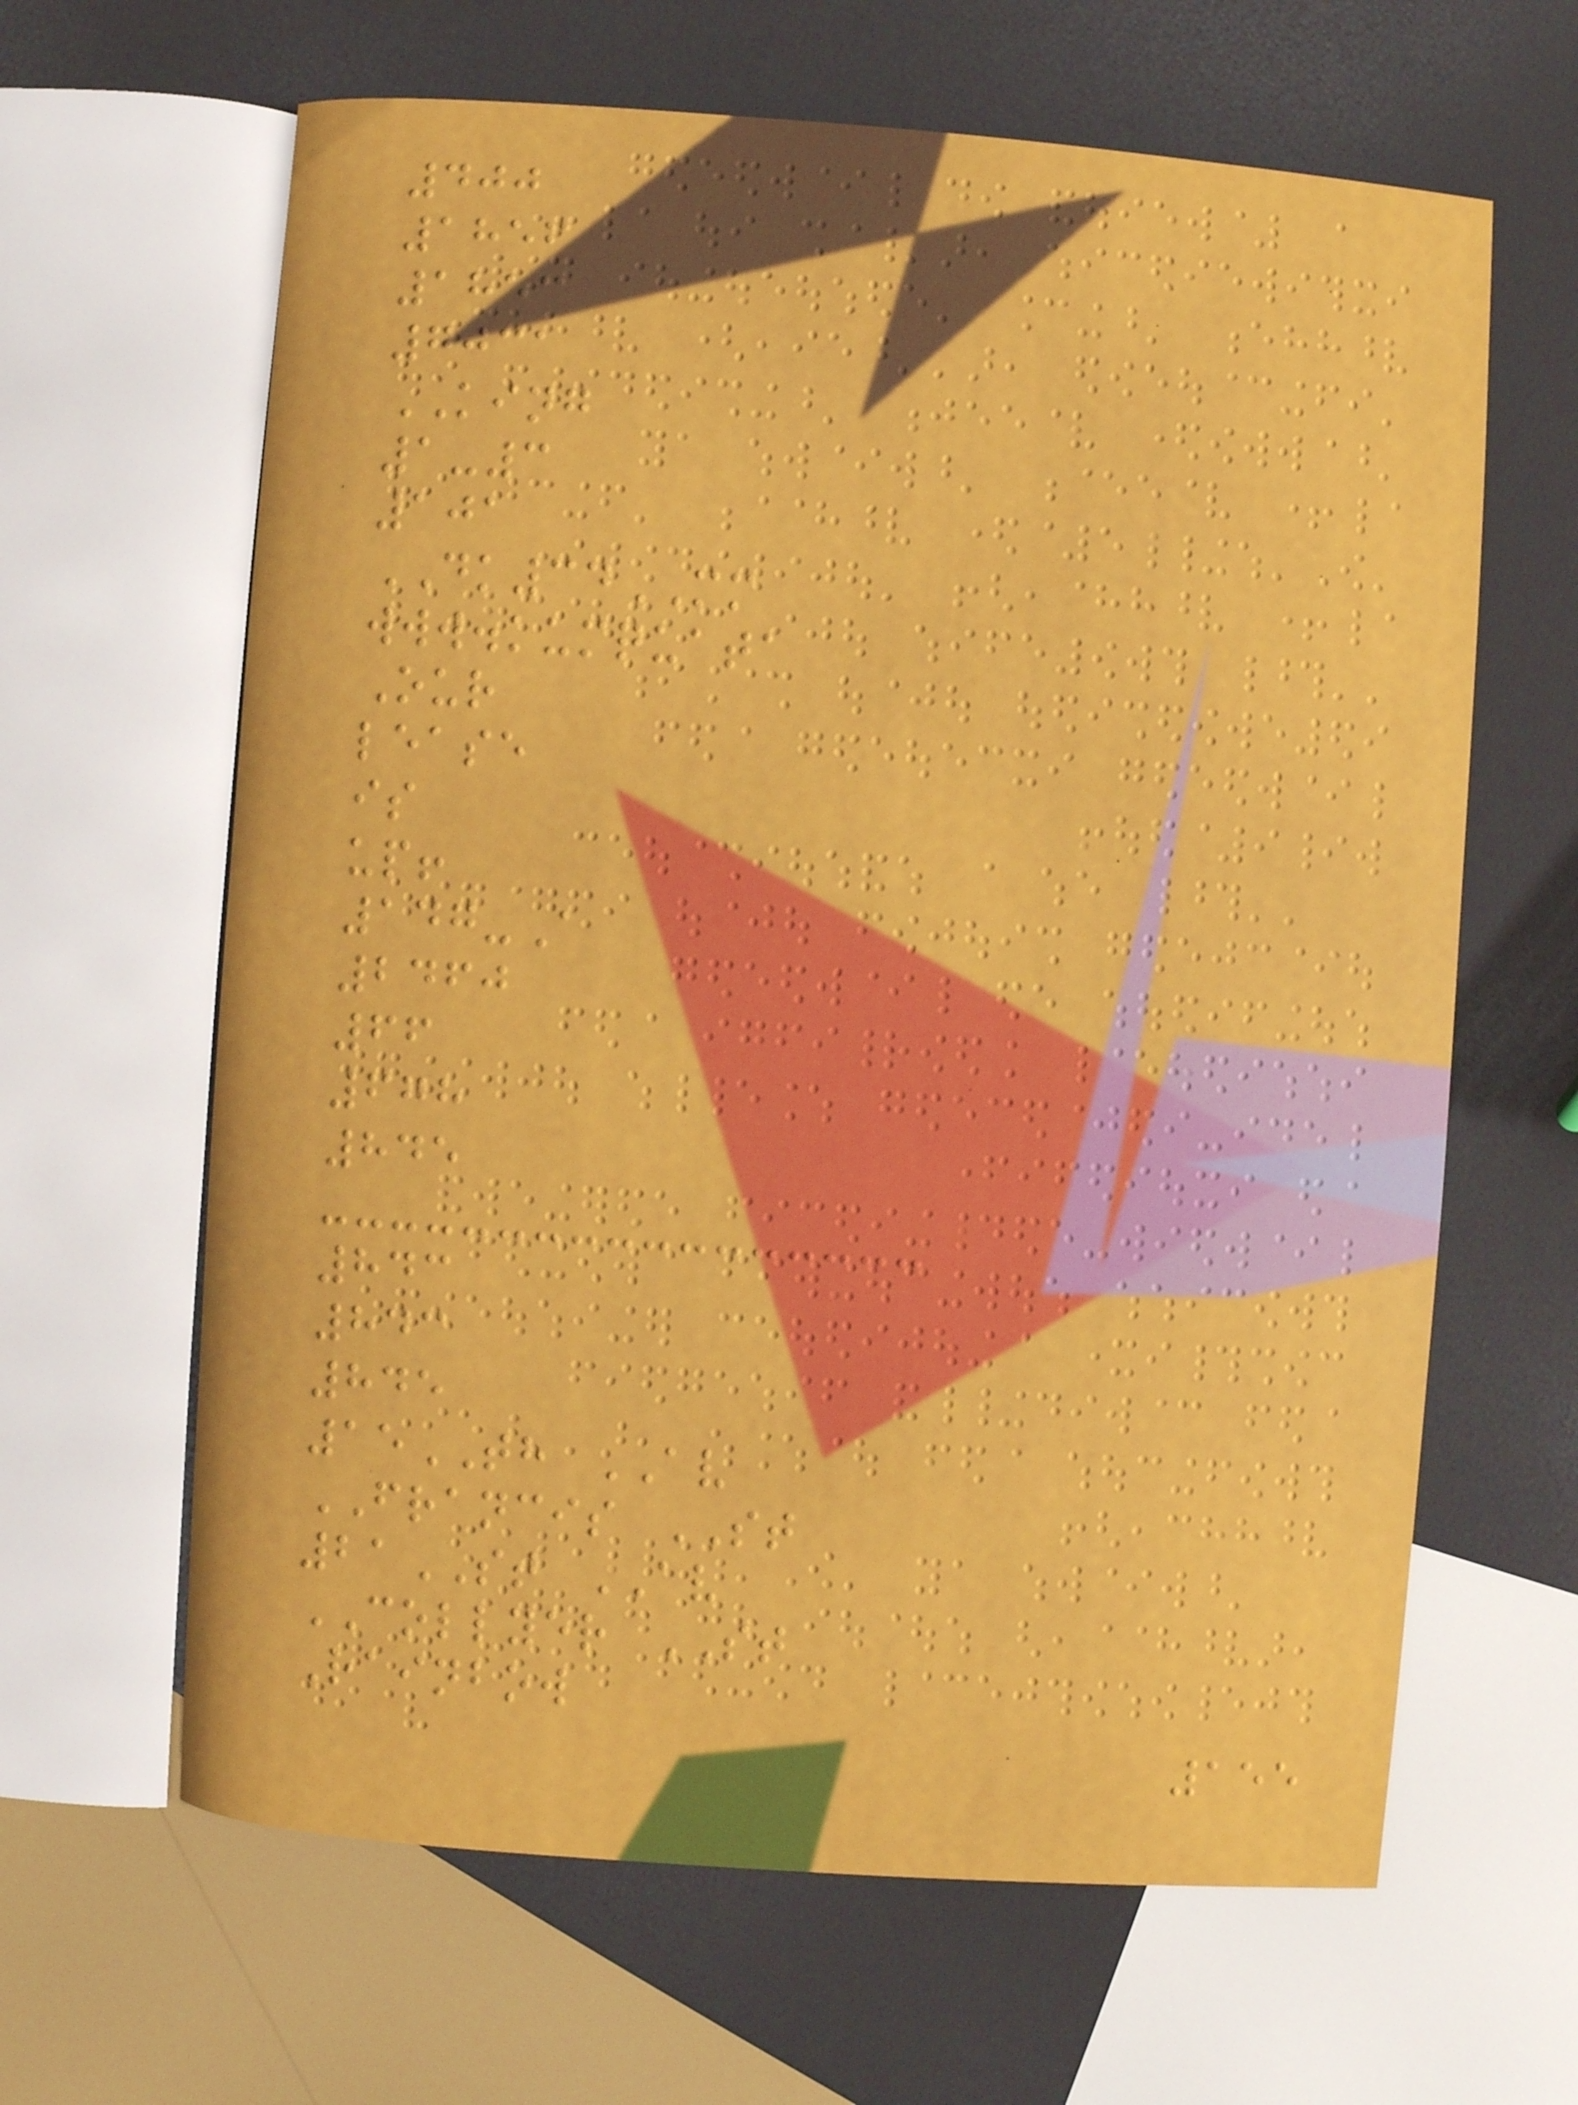400
1856
1853
7031
KING
1-3
101
DK34MM
www.kumquata
Our
lease
is
up!
147-A
2460
66
678
845
843
843
845
15TH AV
FRANCIS ST
21ST AV
COLLYER ST
Rainbow
155
